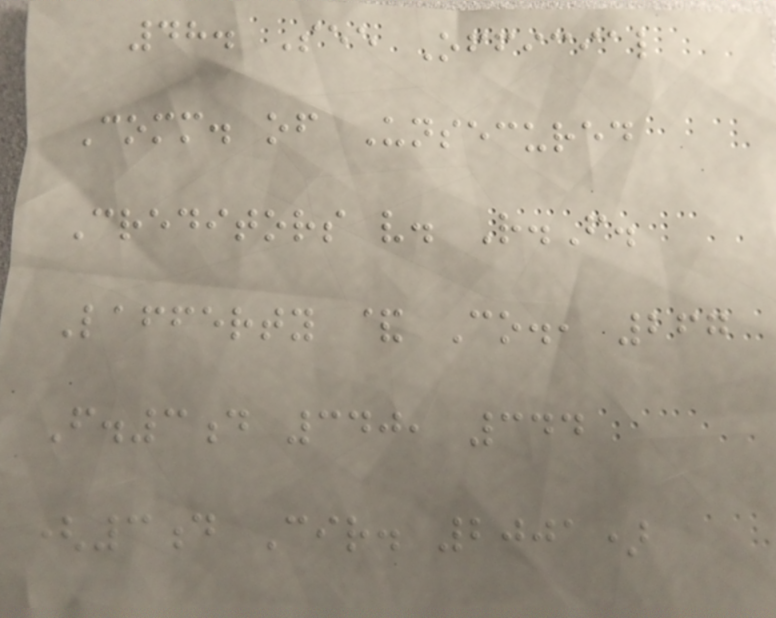48. See Official
Comm. of Unsecured
Creditors v. R.F.
Lafferty & Co., 267
F.3d 340, 344
(3d Cir. 2001)
